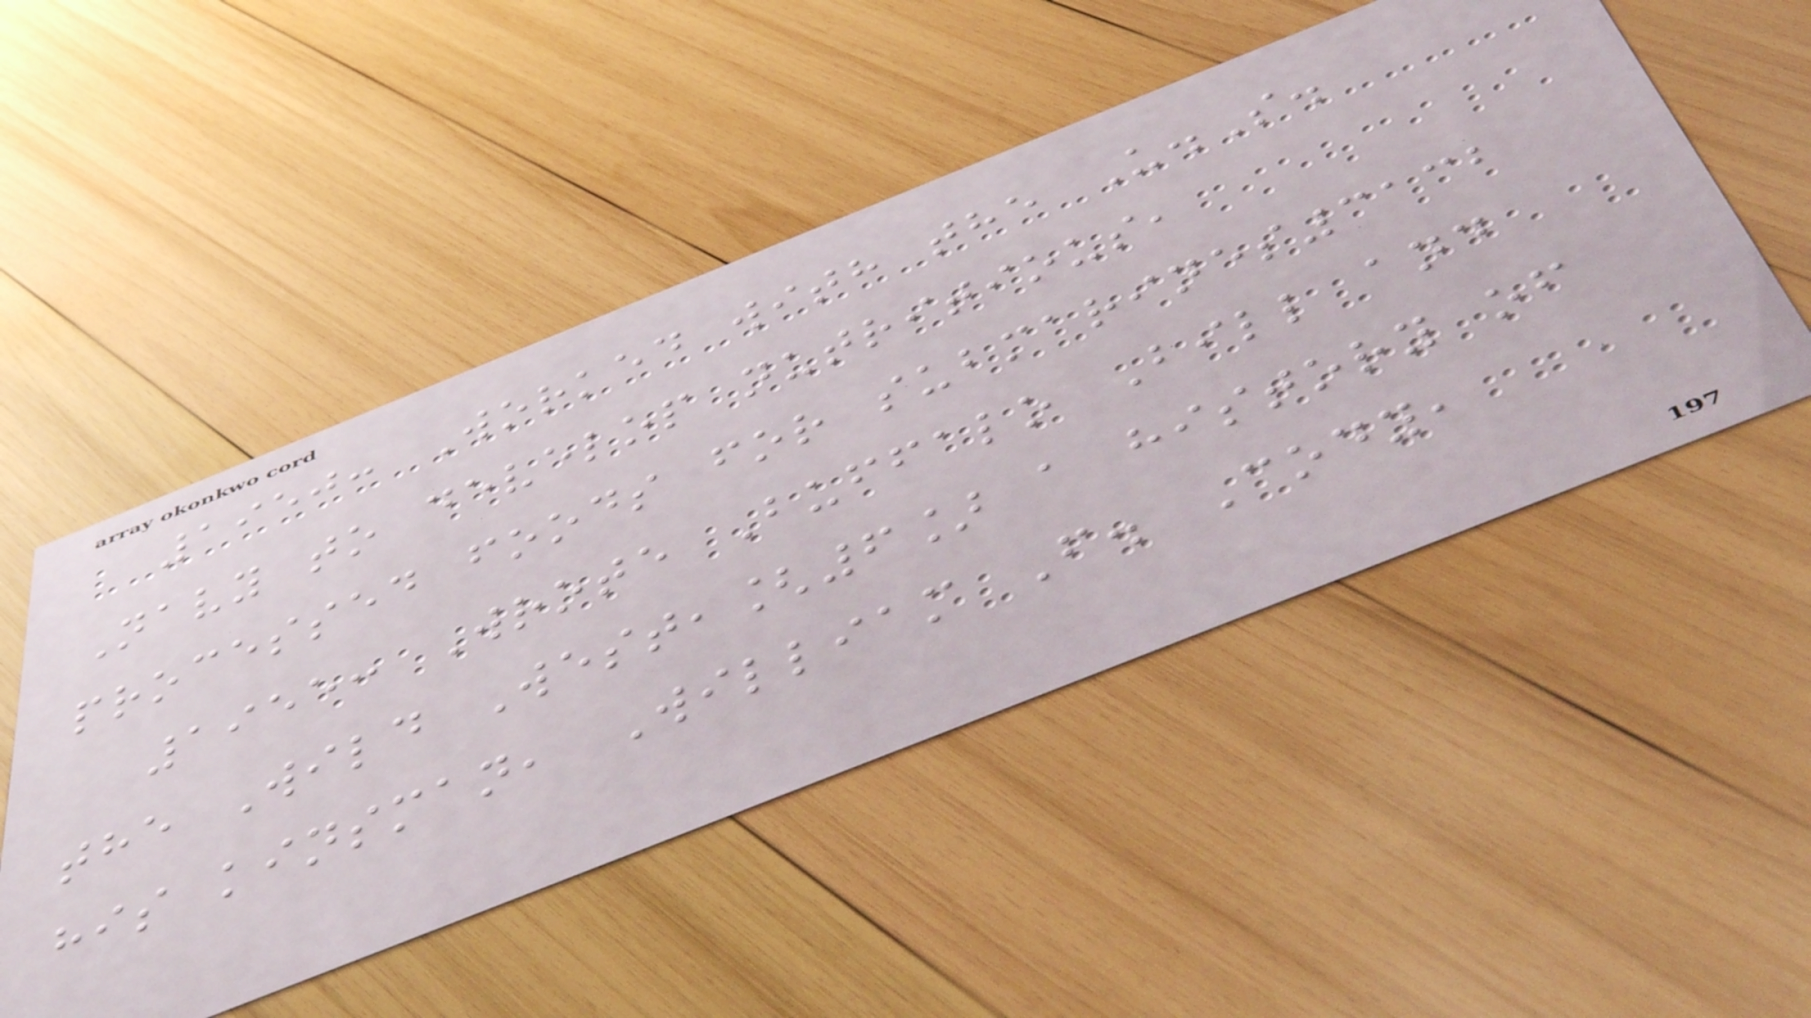1950: Worked with the U.S.
Navy to develop nutritious,
processed foods for submarines3132
1955: Wrote Buffalo Bill and
the Wild West,[6] a history of
his kinsman, William F. Cody,
